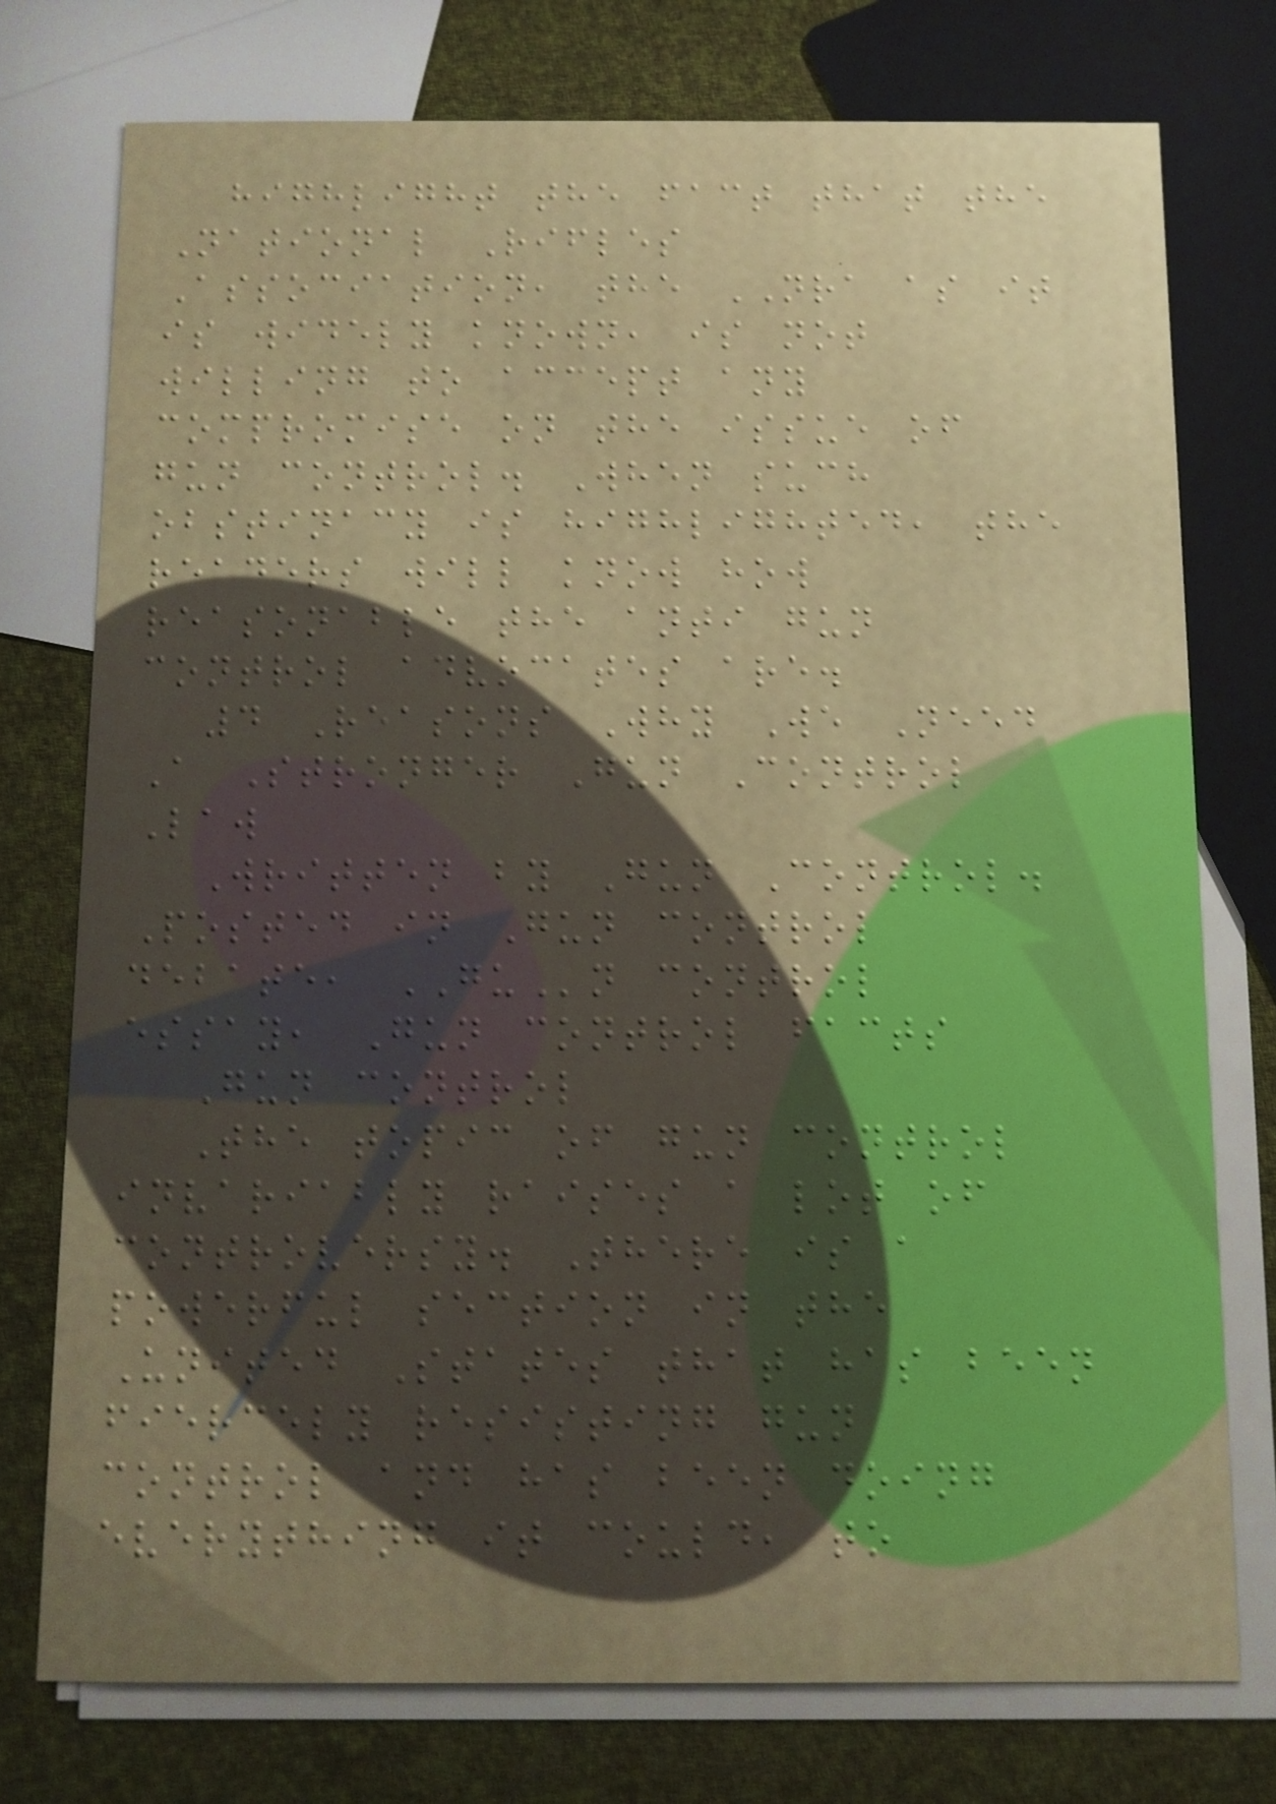highlight the fact that the
National Rifles
Association, the NRA as it
is widely known, is not
willing to accept any
compromise on the issue of
gun control. When such
obstinacy is highlighted, the
readers will know how
reasonable the anti gun
control advocates are.
4 Reasons Why We Need
A Stronger Gun Control
Law
Written by Gun Control.
Posted in Gun control
debate, GUn control
essay, Gun control facts
Gun control
The topic of gun control
invariably raises a lot of
controversy. There is a
powerful section in the
United States that has been
fiercely resisting gun
control and has been doing
everything it could, to
